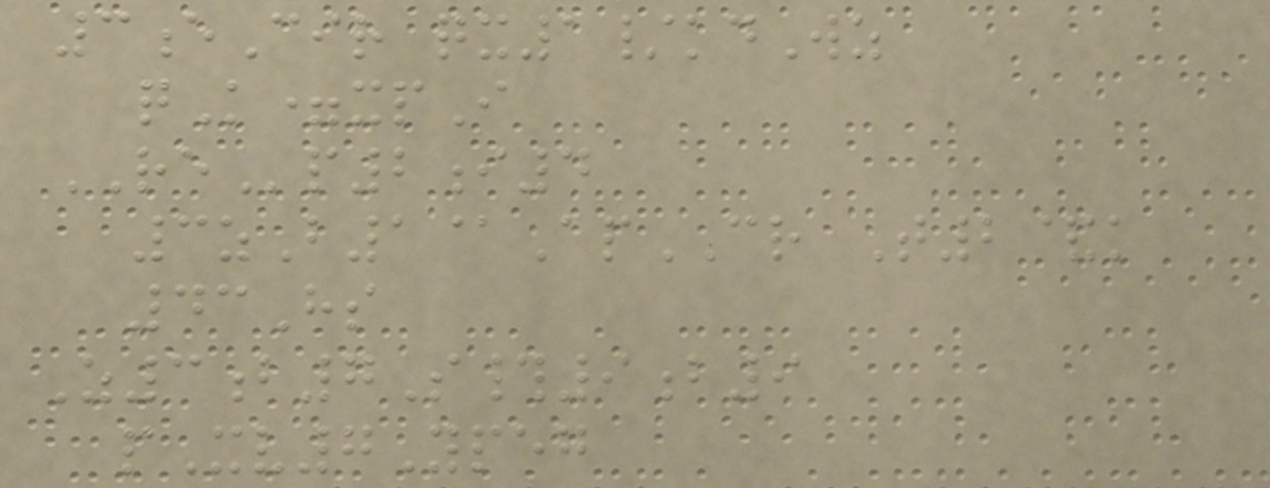3eCir qx1/kdWz
qK=xpI
REp2i4
3zB1@ApCR T2&k
43Hs
Z3b7S#9b9
pXv7Ypeg
